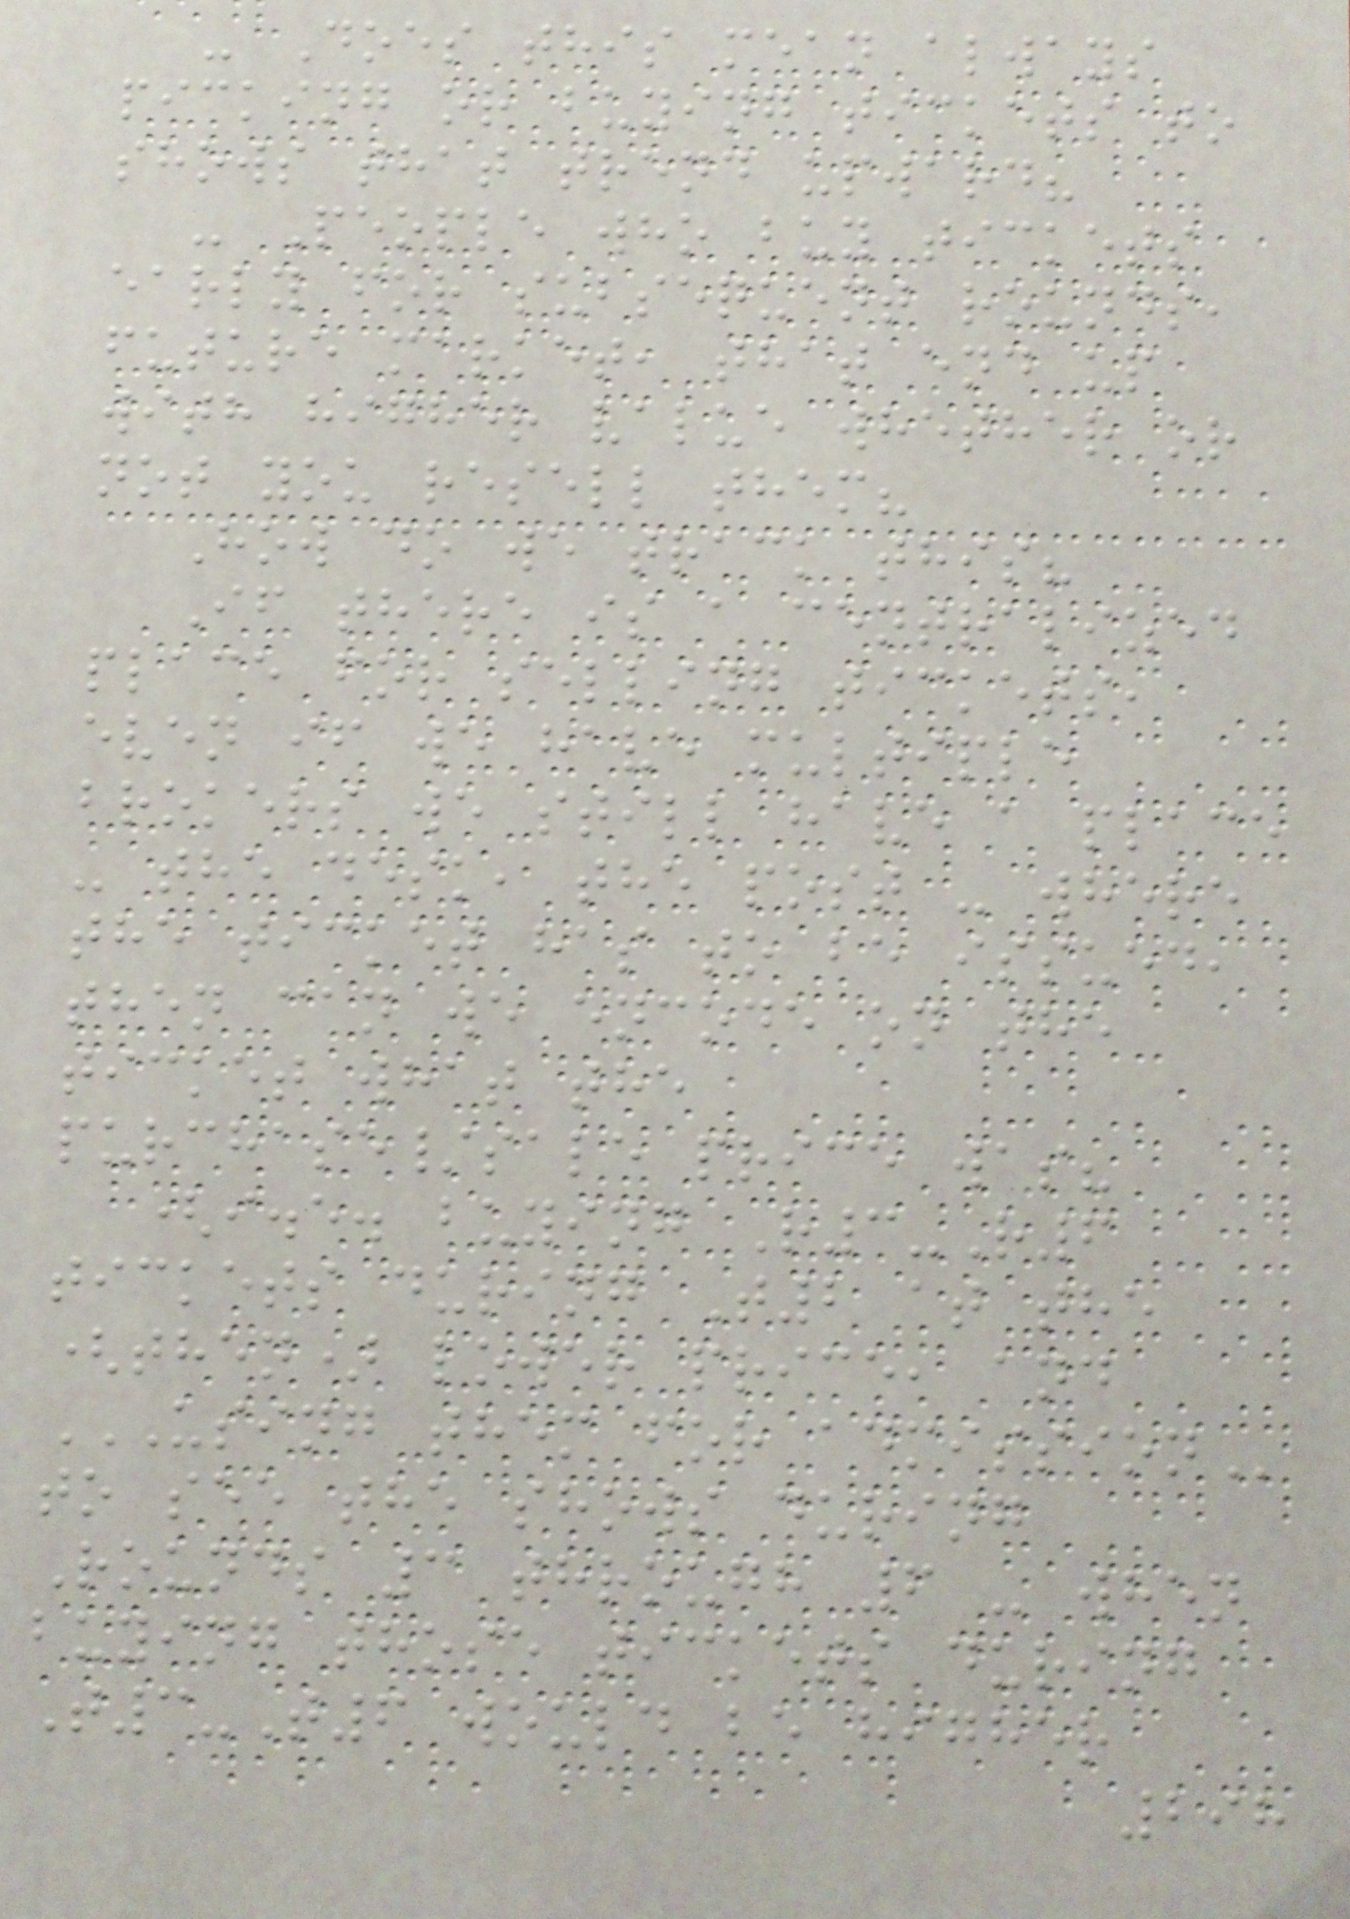- Does this mean always
picking or buying tickets to
shows that trend upward?
- People who buy tickets
early for subsequent rounds,
future market, that end up
with higher value whether or
not you resell them?
How do we track this?
If there is a centralized
place for selling tickets,
even if we have multiple
brokers we still have a place
- the desk, the post - where
the ticket has to be issued,
then can we encode on the
ticket what the
purchase/sale price was?
(i.e. buying R3-R6
tickets during T2 at the
(then) lower price, and
USING THEM FOR ADMISSION
to see the shows during
Rounds 3 through 6 - when
buying those tickets during
T3-T6 would be higher
298
